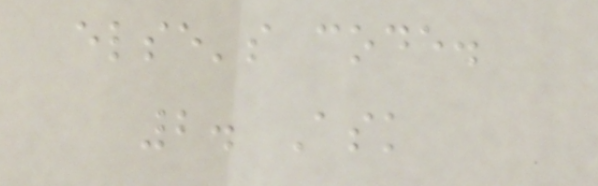else's code.
2. Ask
